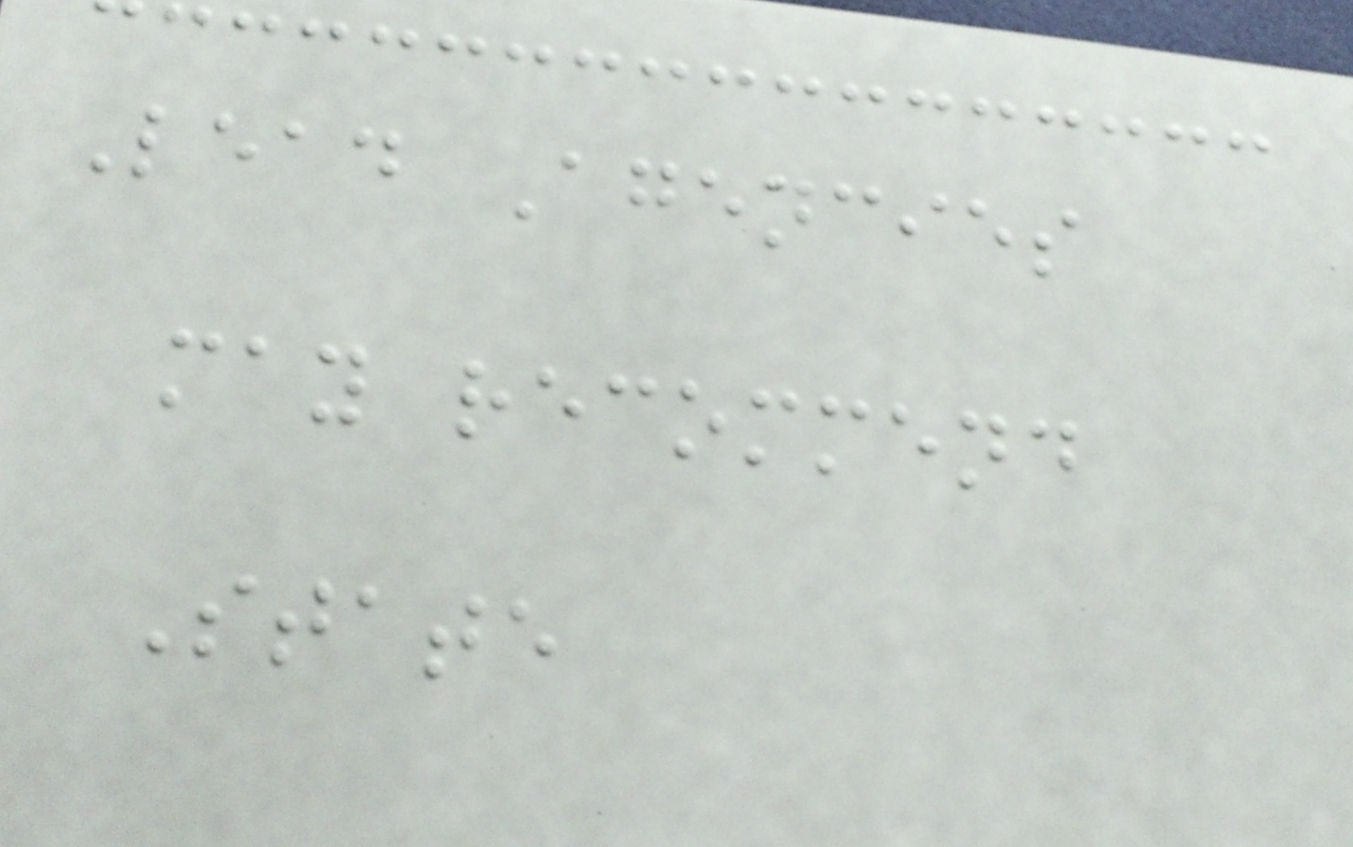Lead Agencies
may recommend
State
